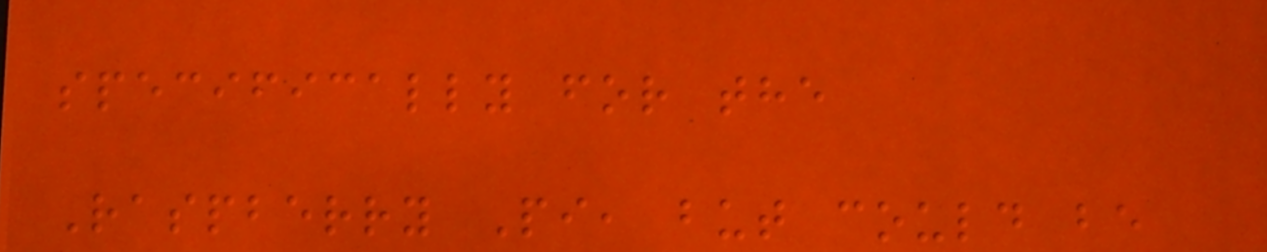specifically for the
Raspberry Pi, but could be
